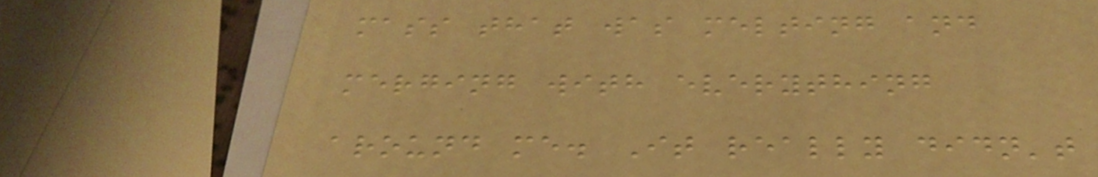mass that was melting and
merging with everything
around me. It really didn't
